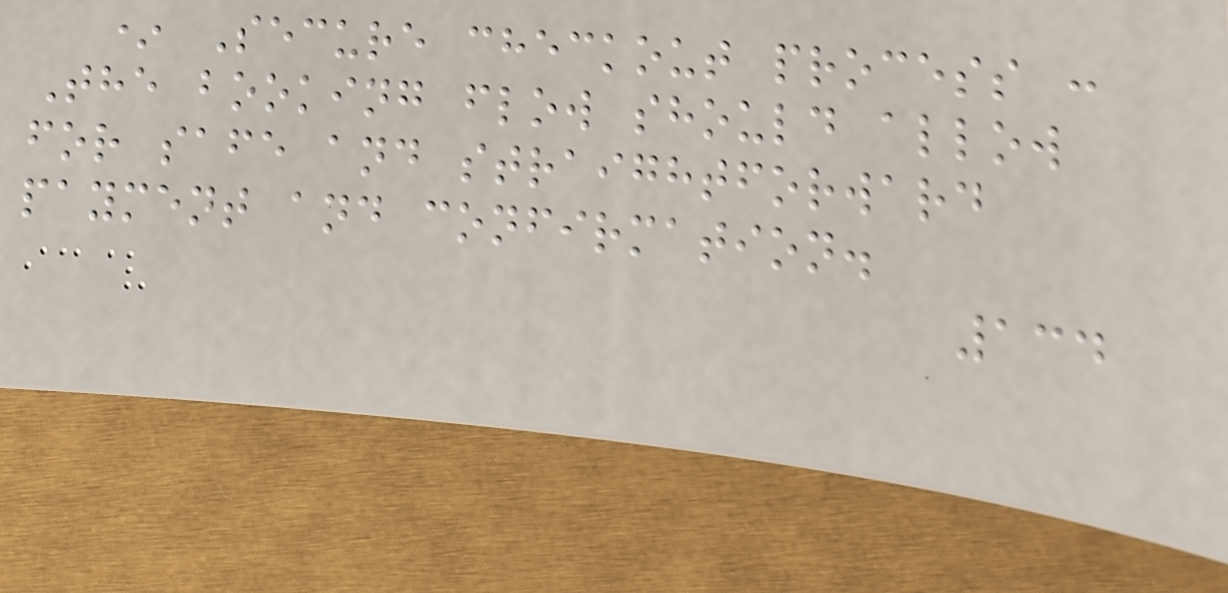* Secure checkout process :
The booking flow should allow
for safe and straightforward
payment and confirmation.
134
